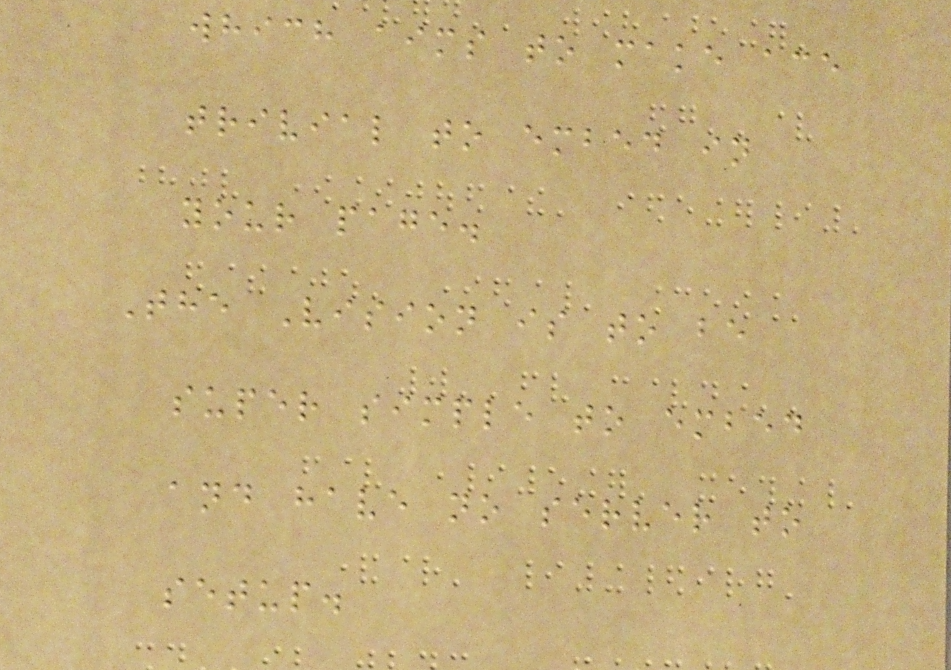which aims to make ace
trivial to embed in
your page.
The Vision is to be
super simple to embed
and have no server to
setup.
